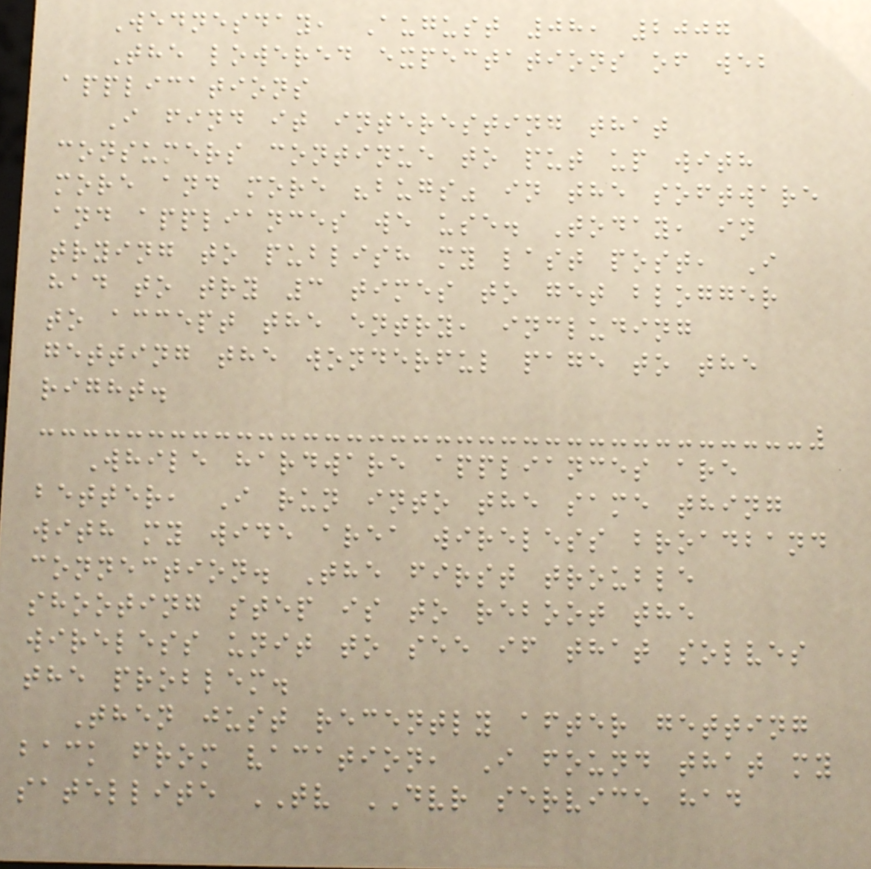Wednesday, August 08, 2007
The lowered expectations of web
applications
I find it interesting that
consumers continue to put up with
more and more "bugs" in the software
and appliances we use. Today, in
trying to publish my last post, I
had to try 3 times to get blogger
to accept the entry, including
getting the wonderful page to the
right.
While hardware appliances are
better, I run into the same thing
with my wide area wireless broadband
connection. The first trouble
shooting step is to reboot the
wireless unit to see if that solves
the problem.
Then just recently after getting
back from vacation, I found that my
satellite TV DVR service had
